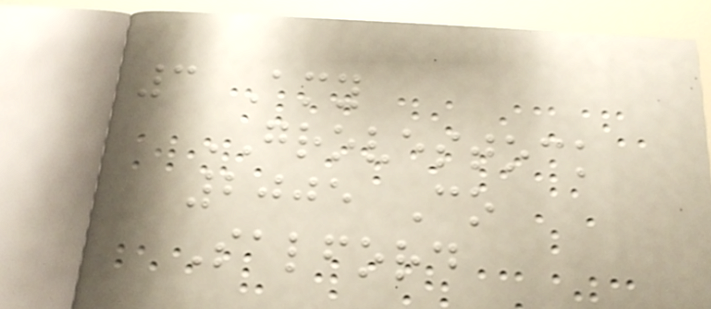3 Amy
GROVESTOCK
2005 Co
Salford
